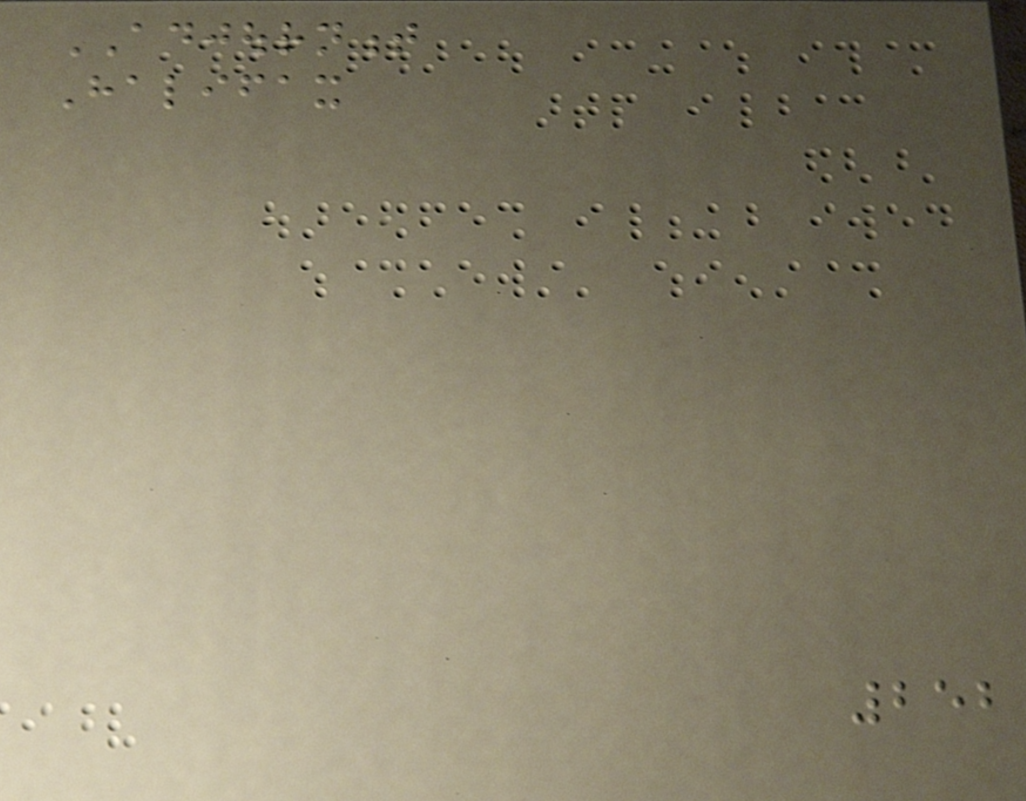ADJOURNMENT
Halifax
252
